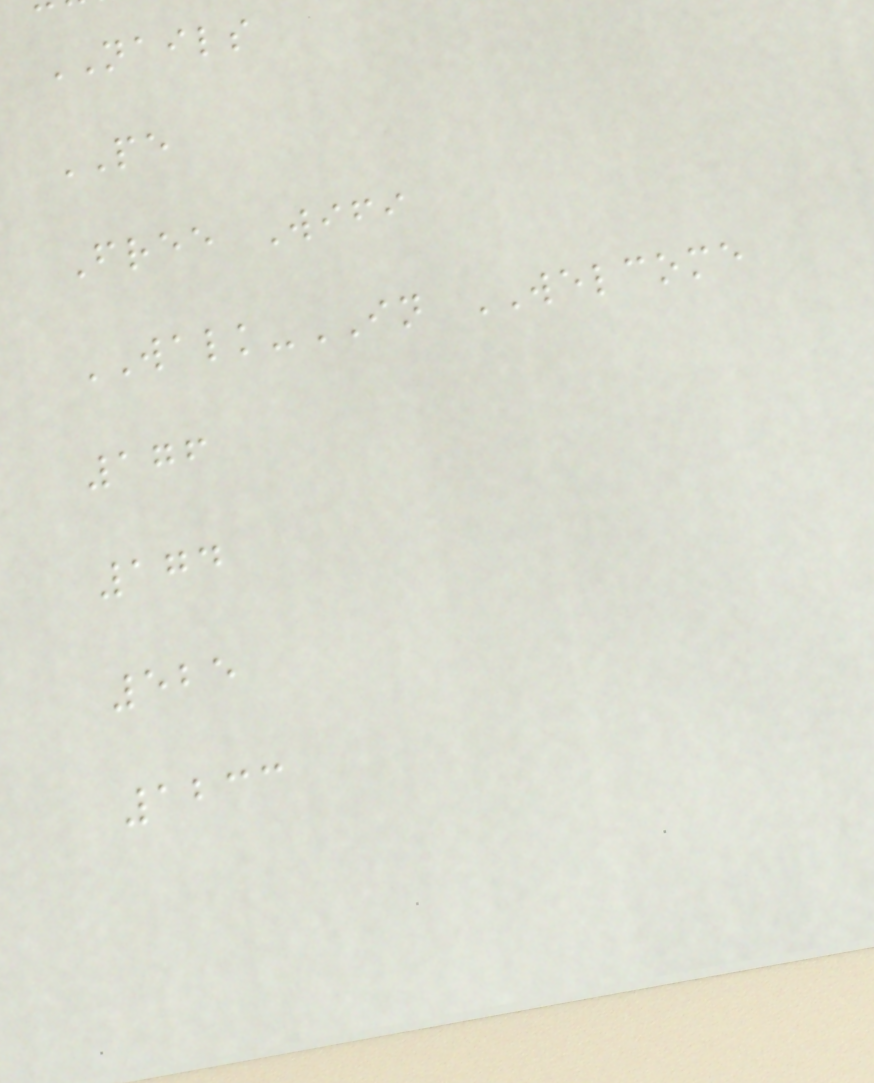NAILS
PE
Free Wifi
WALK-IN WELCOME
176
174
525
1233
